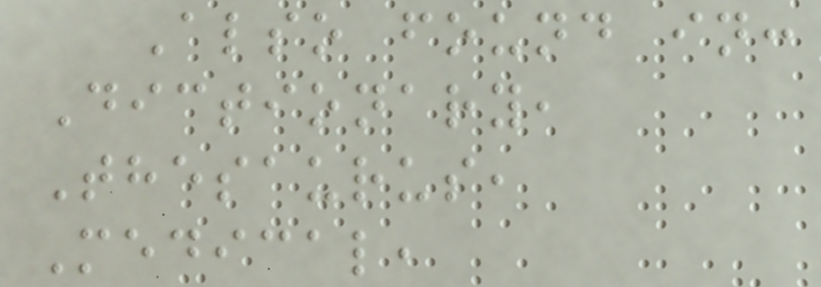Also found in:
Dictionary,
Thesaurus,
Medical,
